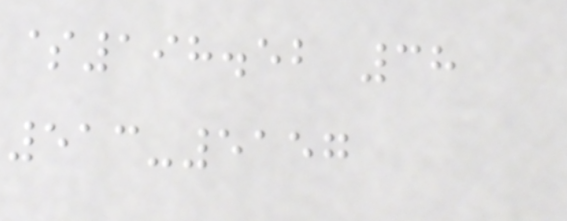$198.52 38
513-5157
